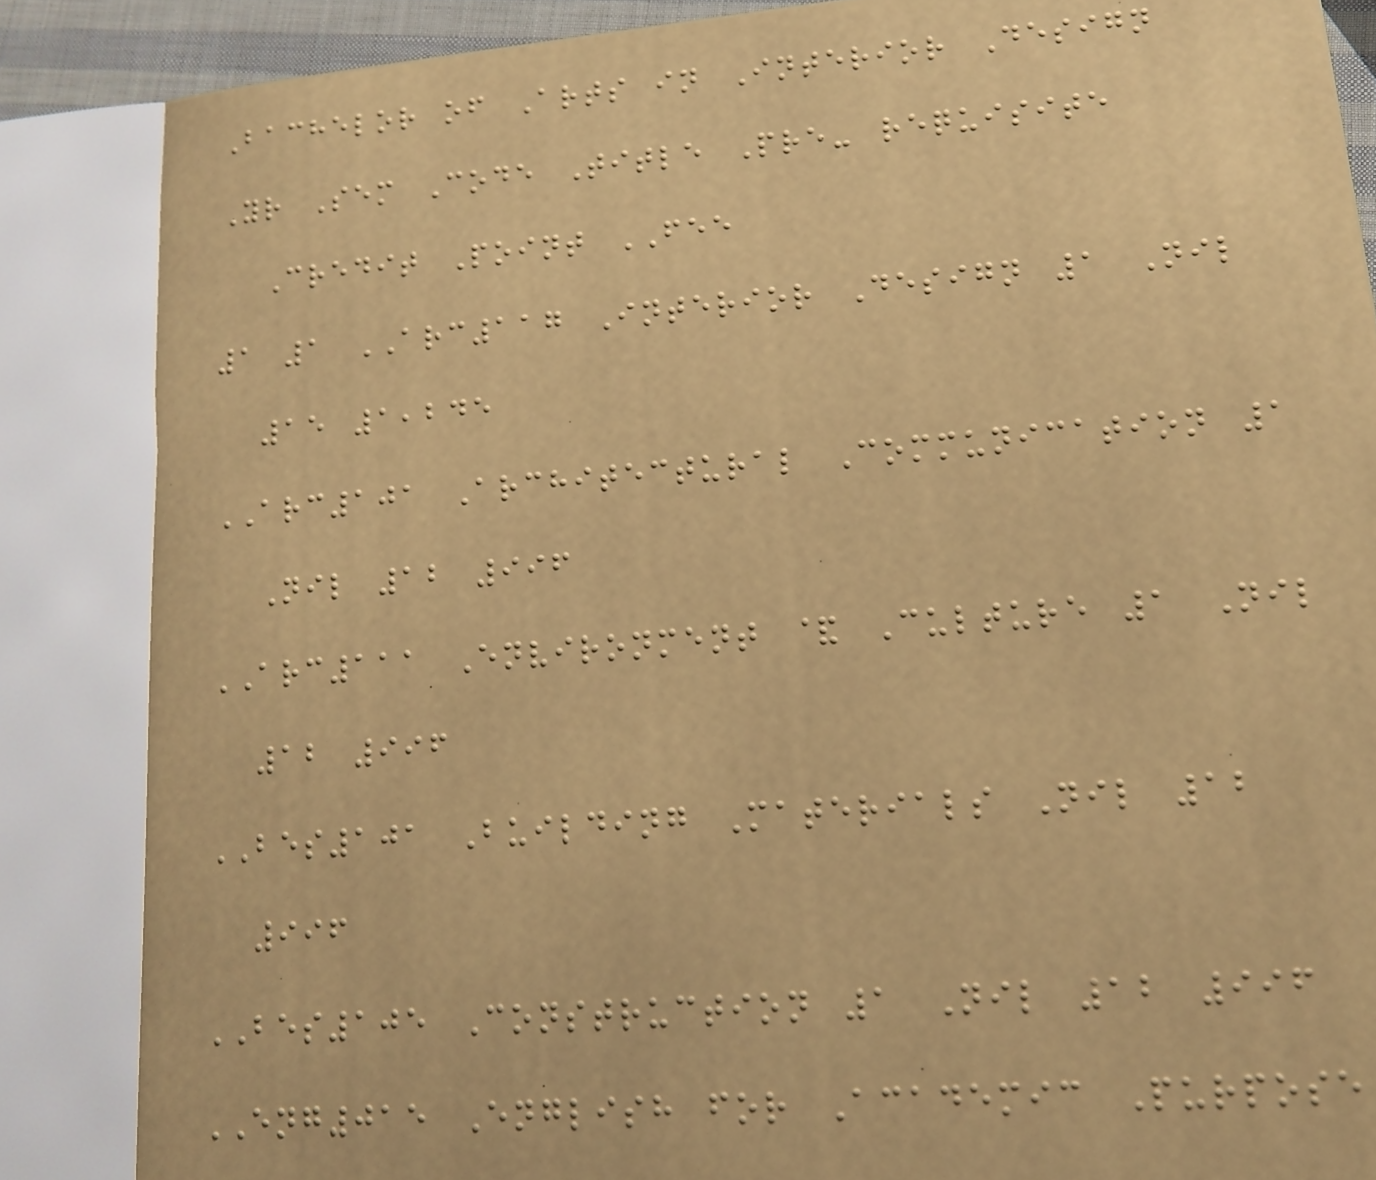Bachelor of Arts in Interior Design
Yr Sem Code Title Pre- requisite
Credit Point FEE
1 1 ARC117 Interior Design 1 Nil
15 1,245
ARC101 Architectural Communication 1
Nil 12 996
ARC111 Environment & Culture 1 Nil
12 996
BES101 Building Materials Nil 12
996
BES105 Construction 1 Nil 12 996
ENG015 English for Academic Purpose
